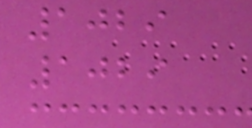1029
1029
